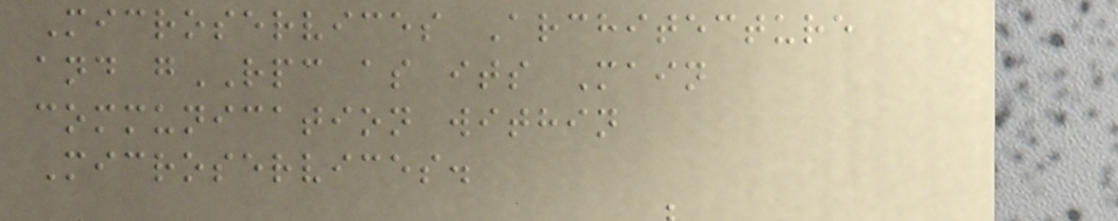Microservices Architecture
and gRPC as its Main
communication within
Microservices.
